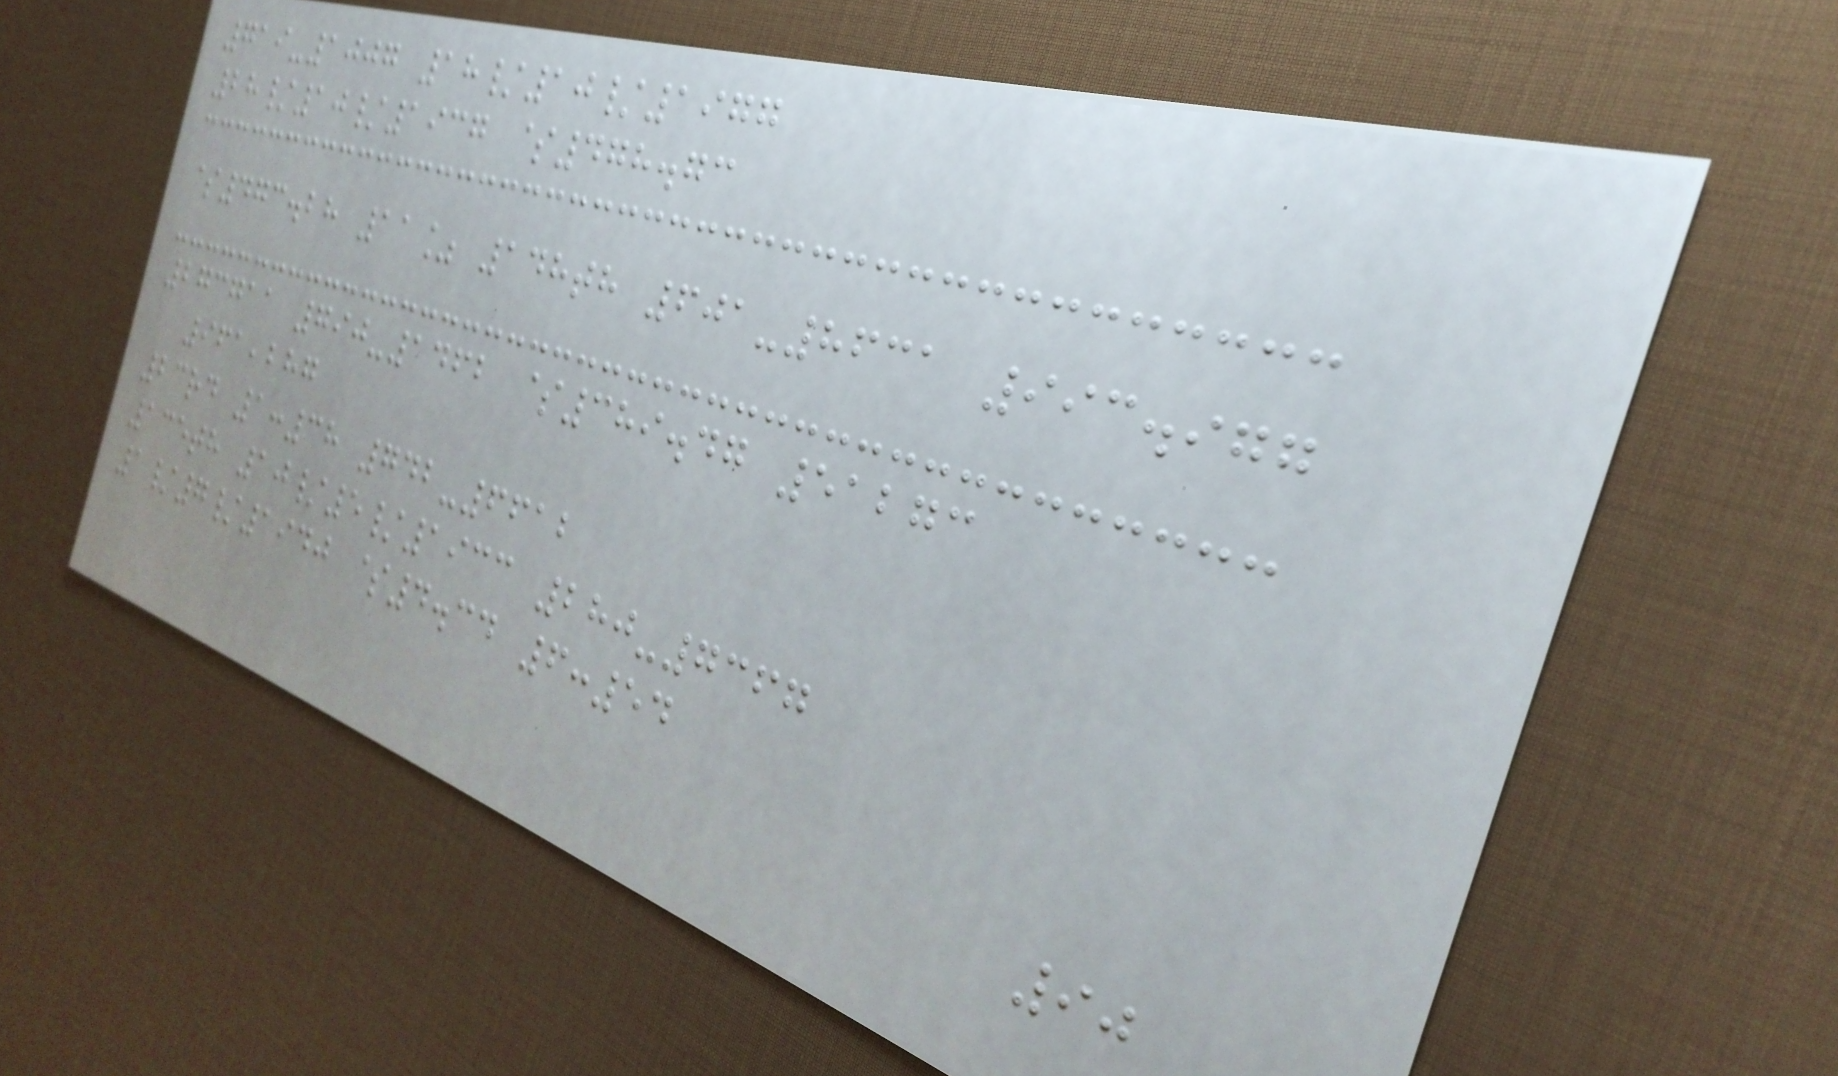719-1007 18/10/1977
28/10/1937 $478.73
$473.28 11% 148th 601-8631 993.977
273711 790-1462 $389.47 51273
961,287
23rd 1:38 742-6612
135th 10/5/1933 280-7367
1/7/1940 $4.34 6:54
90
